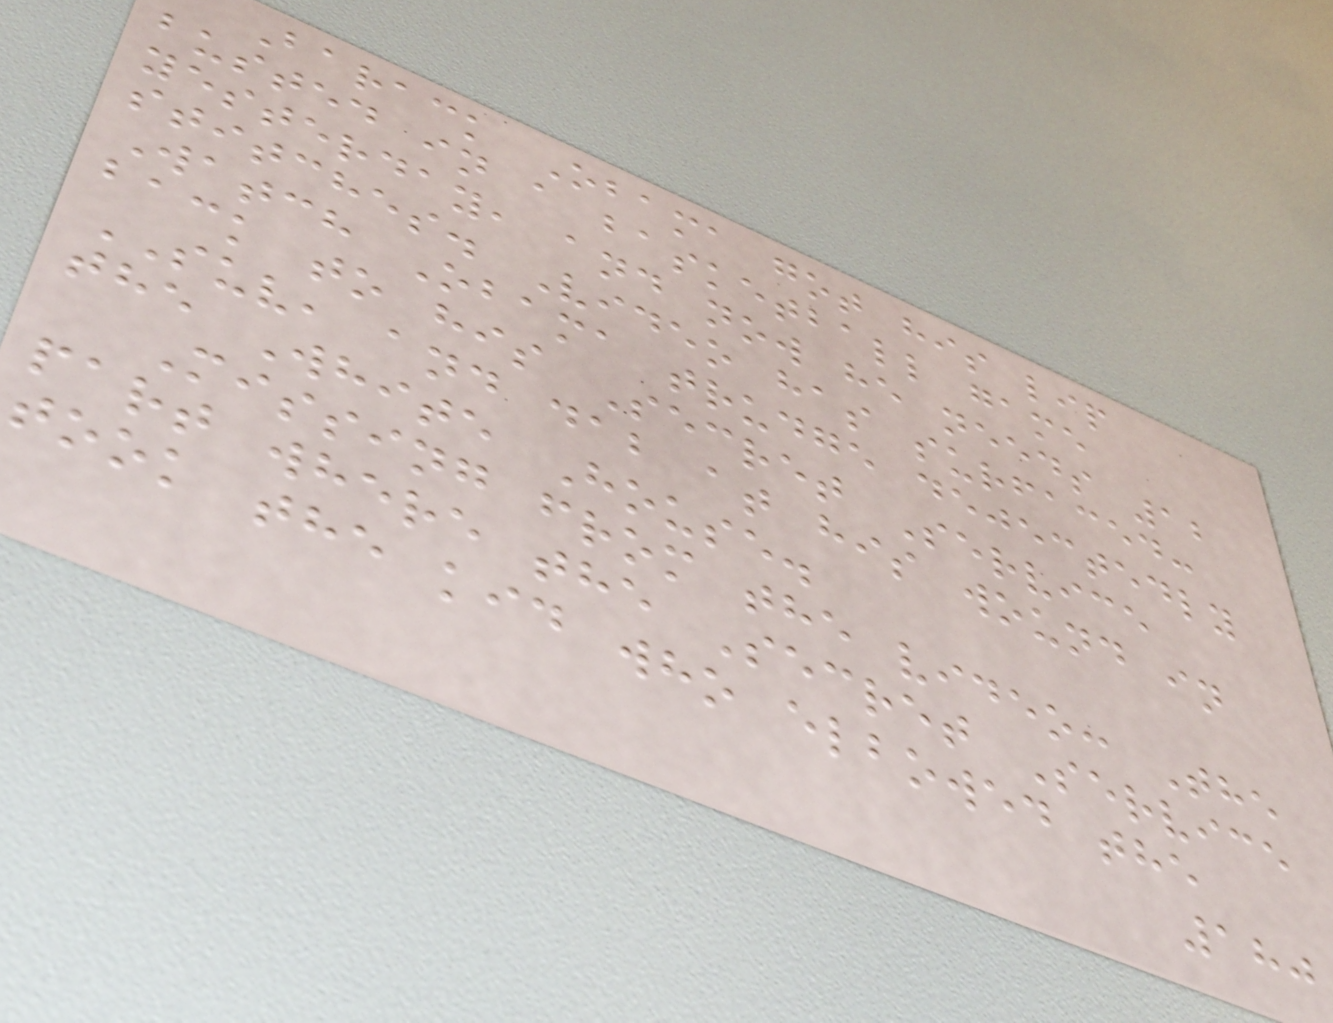Barack Obama got his lip
busted in a basketball game
yesterday, and now he needs 12
stitches. Video has surfaced:
Watch Obama trudge dejectedly
back to his Secret Service
SUV, and dab at his wound in
the White House.
Missing from the video: The
part where the Secret Service
took the kid who elbowed the
180
